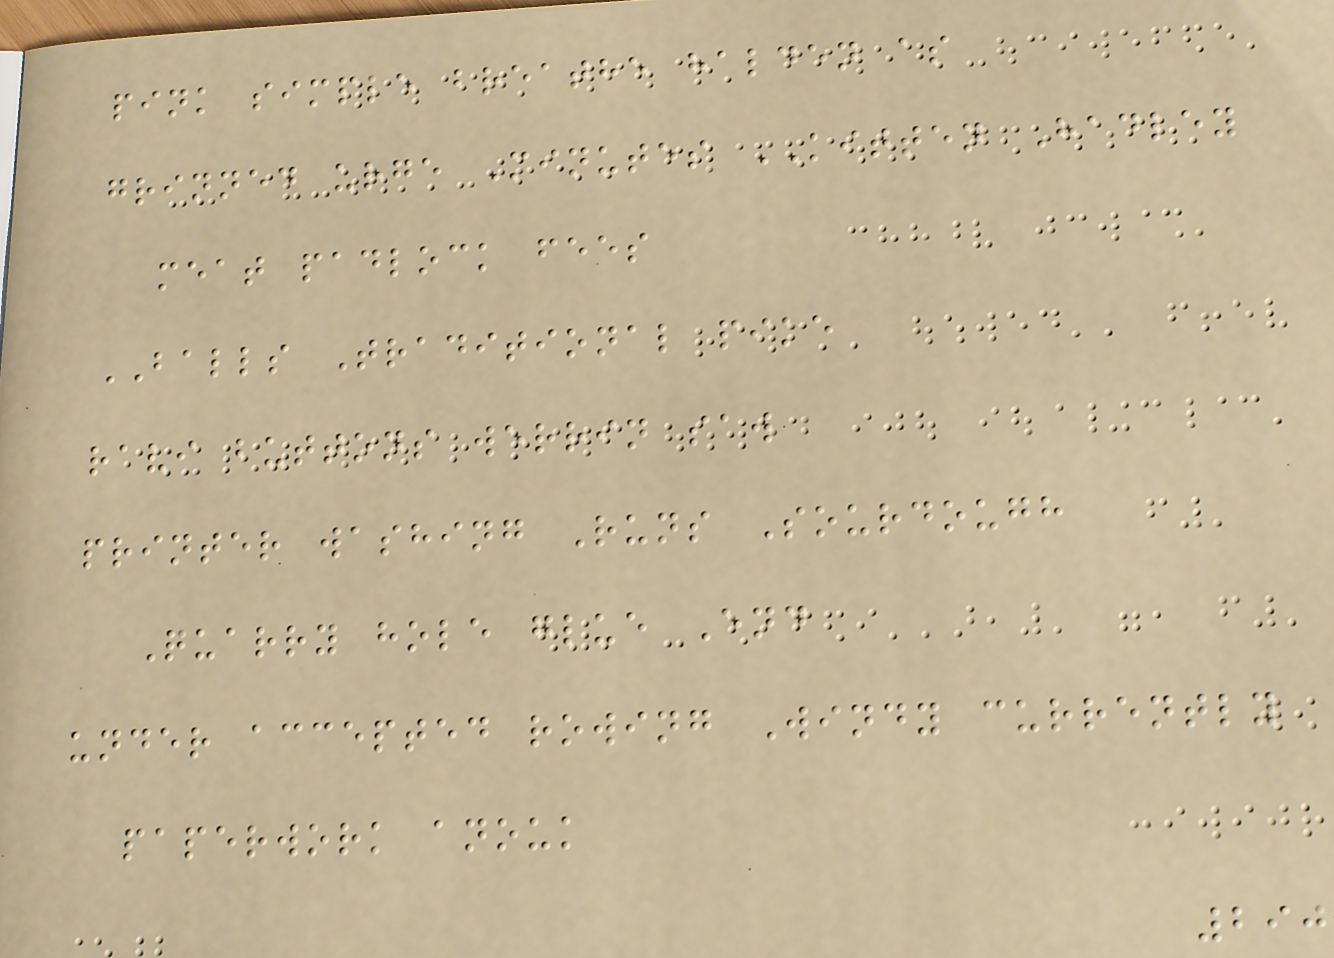pink simple breathe halden as
grinned urge Minutes KITTEN Hadley
meat padlock fees
BALLS Traditional pike
ravi buttons werrin saw
printer washing Runs Sourdough
Quarry hole glue End
under accepted rowing Windy currently
paperwork anouk
290
